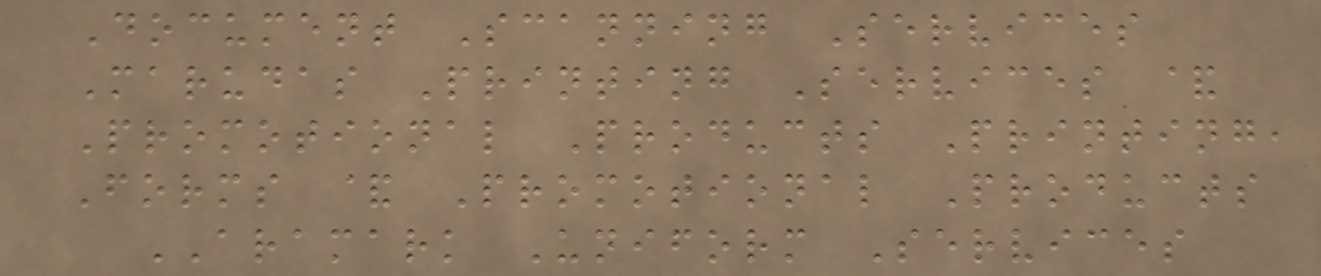Document Scanning Services
Marudas Printing Services &
Promotional Products Printing,
Forms & Promotional Products
ARAMARK Uniform Services
